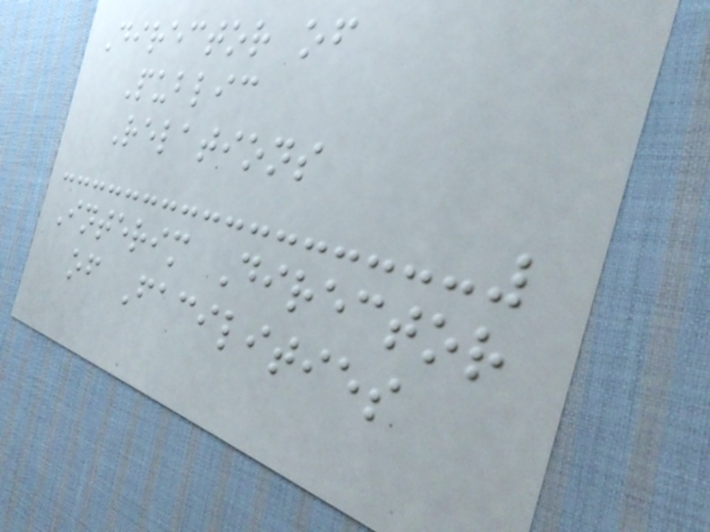Director of
Public
Relations
Interim Director
of Facilities
